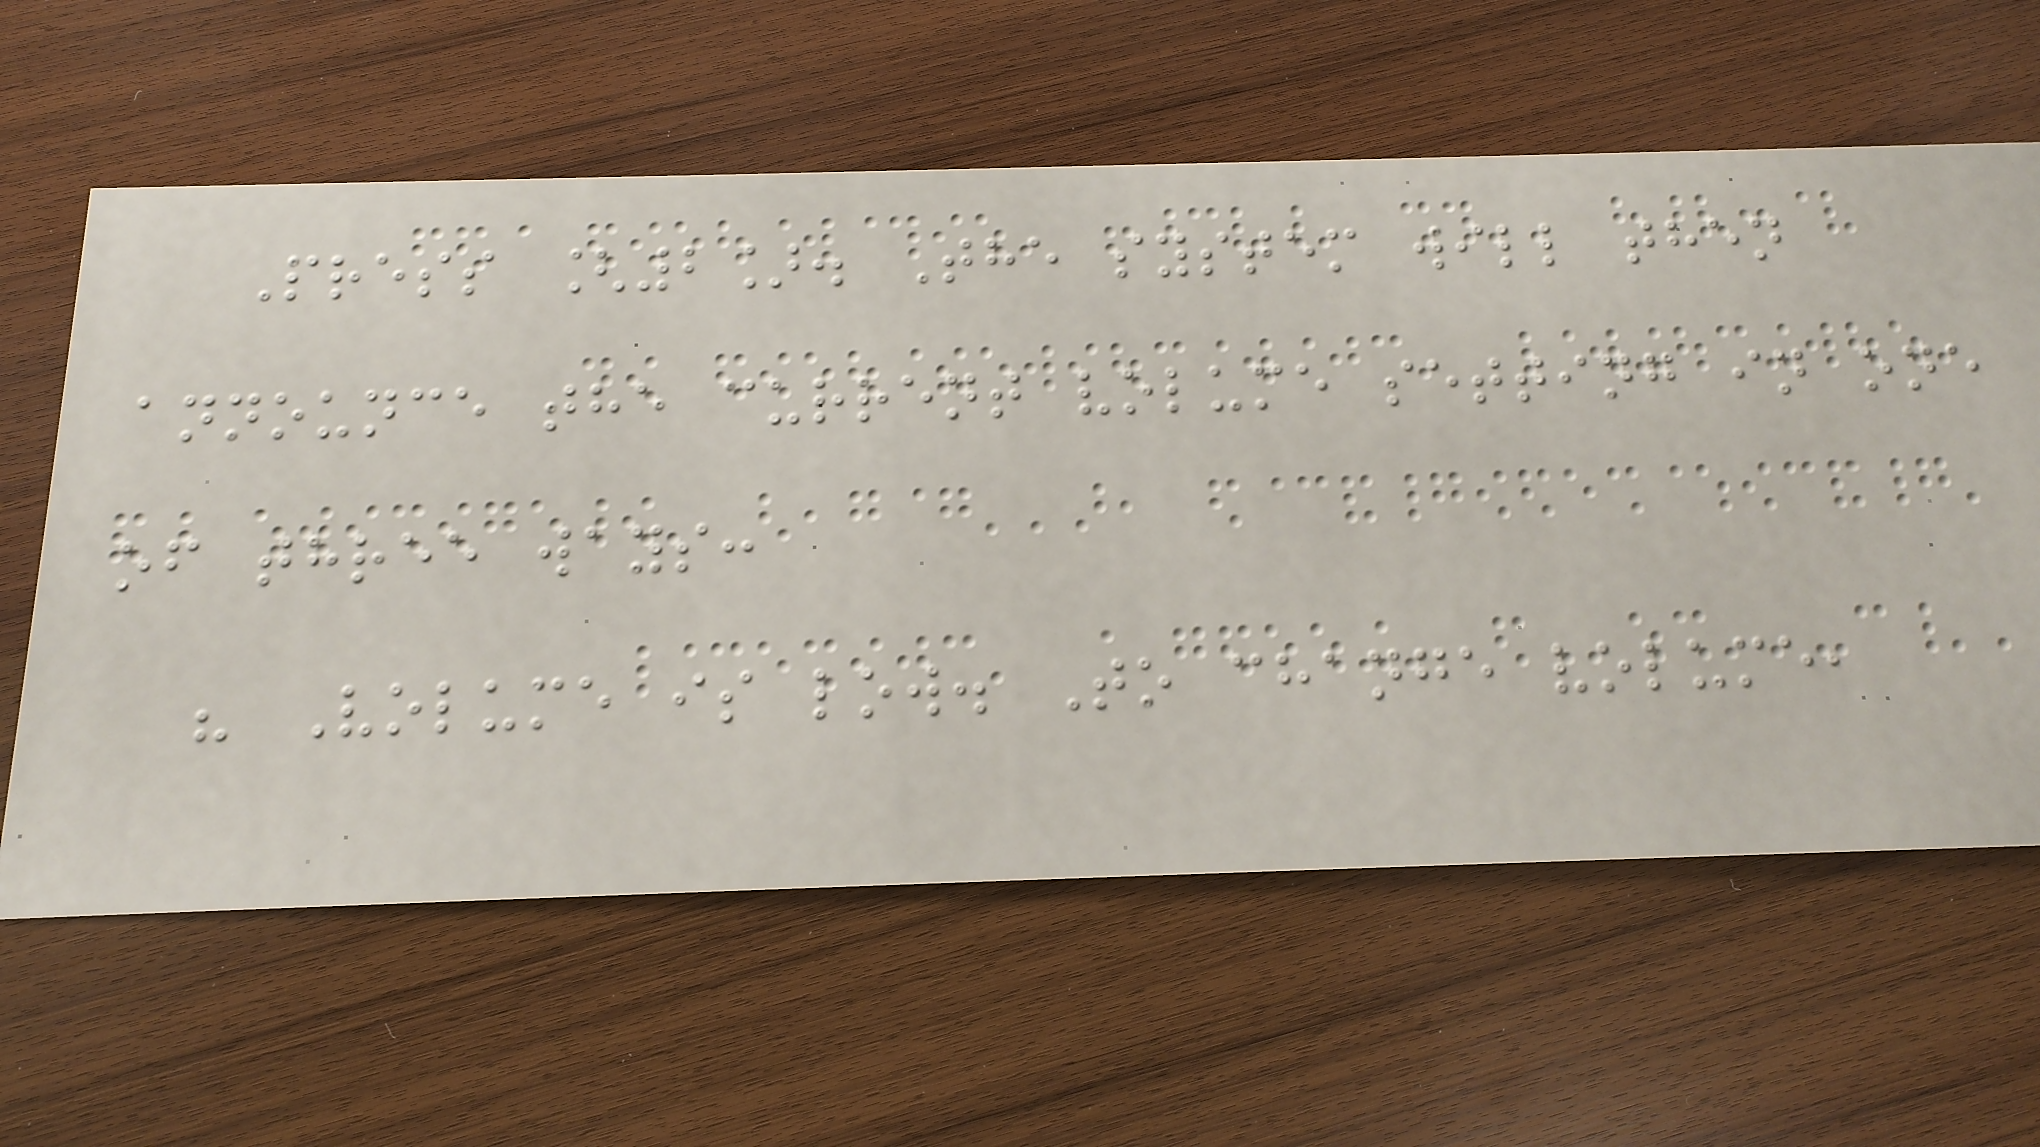Press [2]. The system will then
announce the current volume setting in one
of three ways:
" Volume is low. To change volume,
